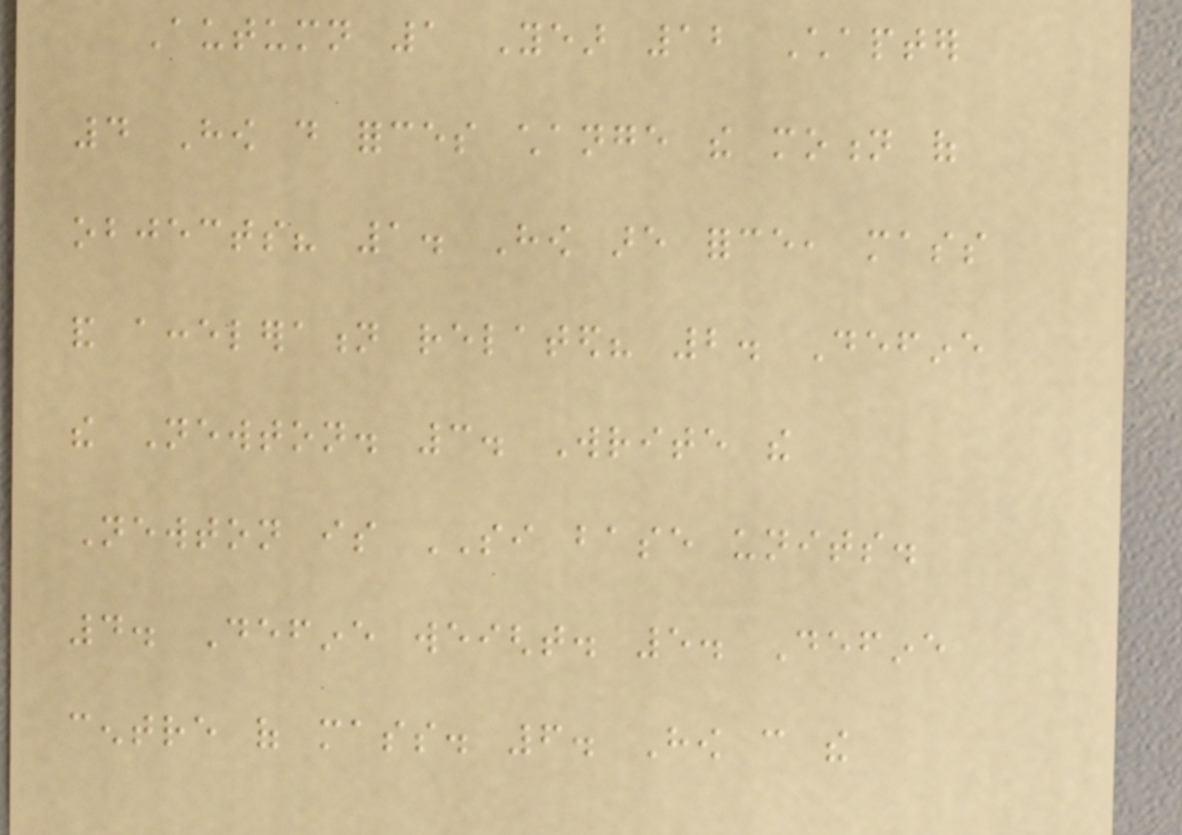Autumn 1 Year 12 Chapter
4 How do forces change the motion of
objects? 1. How are force, mass
and acceleration related? 2. Define
the Newton. 3. Write the
Newton is SI base units.
4. Define weight. 5. Define
centre of mass. 6. How can the
